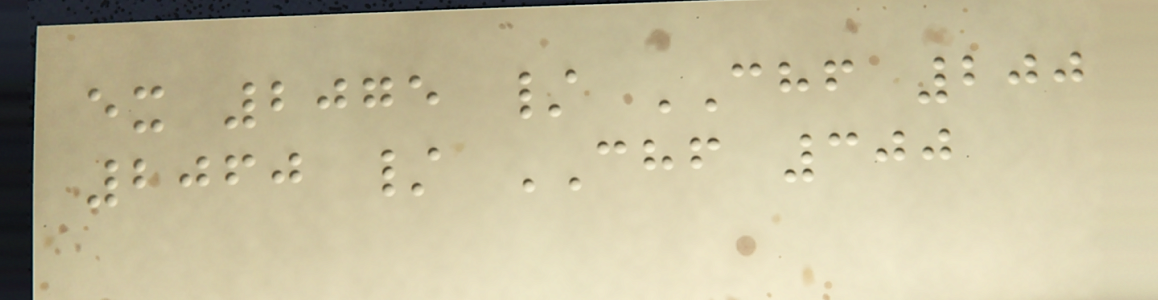ex 2075 / CHF 200
2060 / CHF 300
